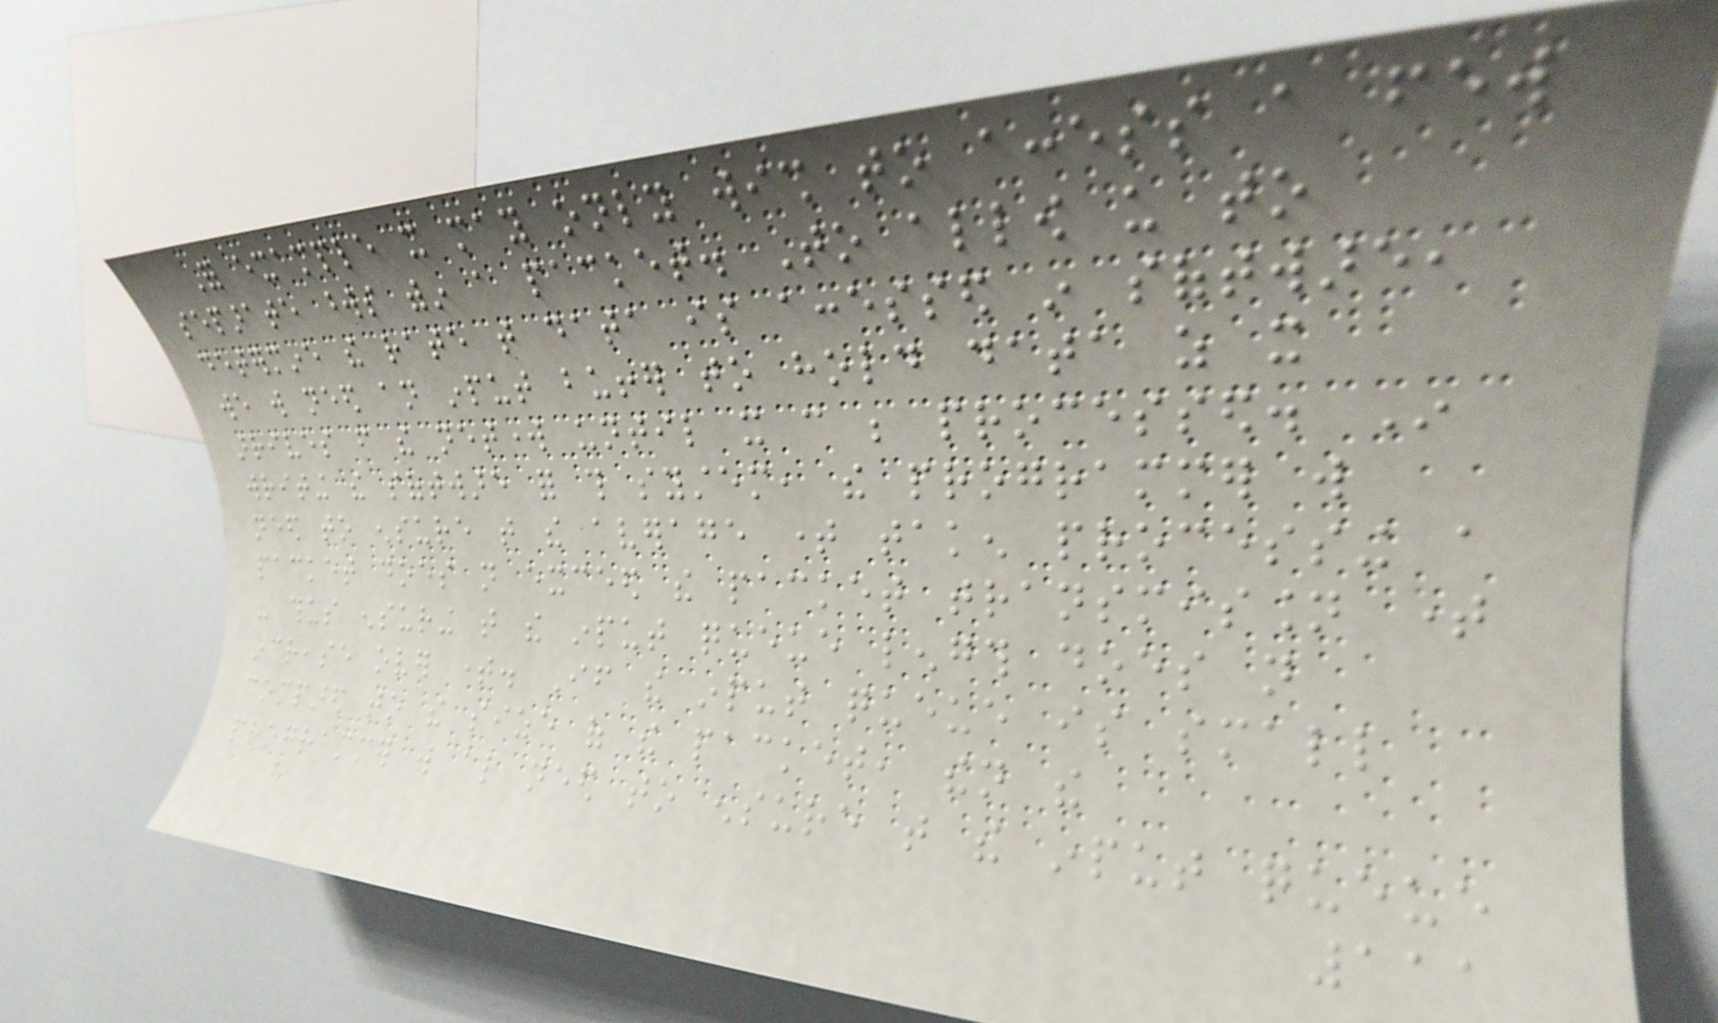For example it may only wish to access a few
separate words within a packet. To allow us to
determine the rate that data is accessed in software,
we will need an input buffer to hold data as it
arrives from the network until it can be processed. In
writing the software for this system, the programmer will
need to ensure that the average time taken processing a
packet does not exceed the packet transmission time
- thus ensuring that the input queue length does not
increase over time. If the input queue is small
compared to the size of the packet, then the
programmer will also need to ensure that the input queue
111
